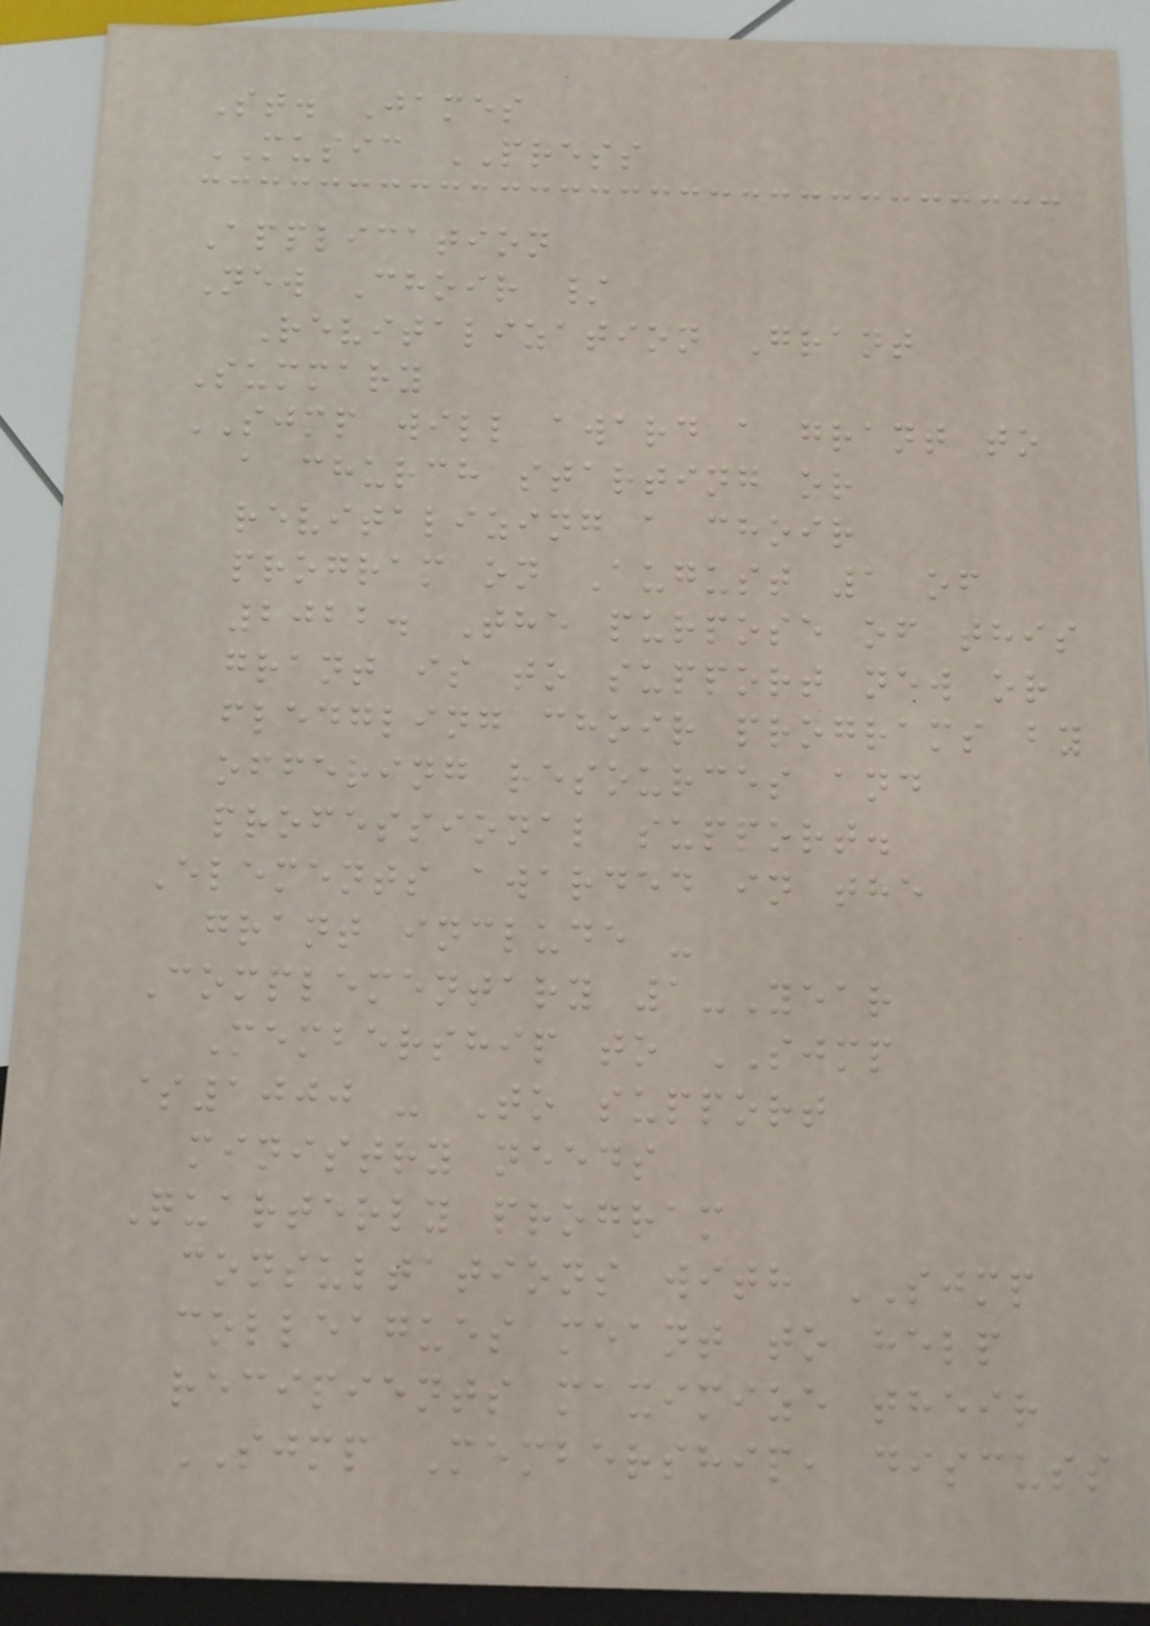St. James
MUSIC PRESS
Application
New Choir /
Revitalization Grant
Summary
SJMP will award a grant to
a church starting or
revitalizing a choir
program on August 1 of
2022. The purpose of this
grant is to support new or
fledgling choir programs by
offering resources and
professional support.
Elements awarded in the
grant include -
Complementary 1-Year
Membership to SJMP
$1000 - To support
ministry needs
Quarterly program
consultations with SJMP
colleagues meant to help
recipients maximize their
SJMP Membership, discuss
